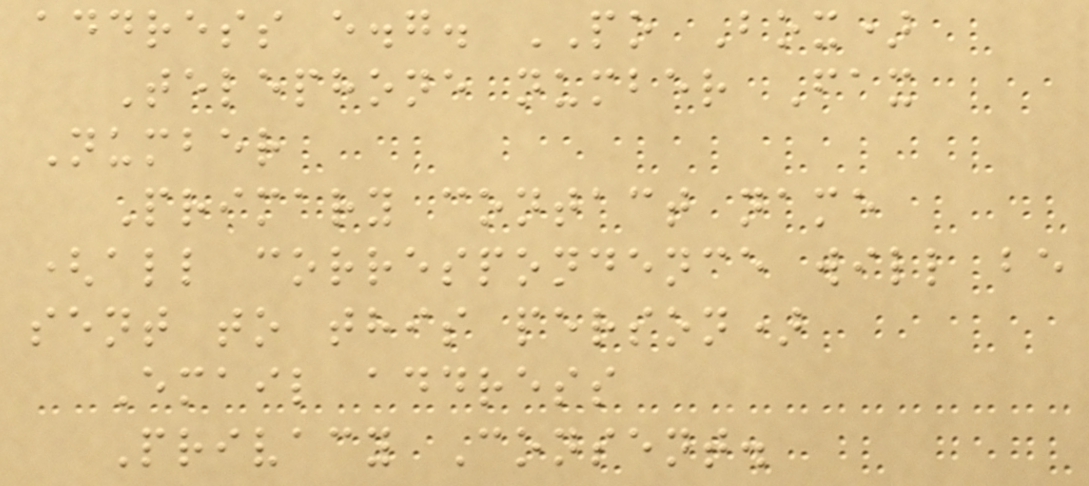address e.g. PO Box)
Telephone number Fax
Number
Primary contact name
(all correspondence will be
sent to this person)
Email address
Privacy Consent.
